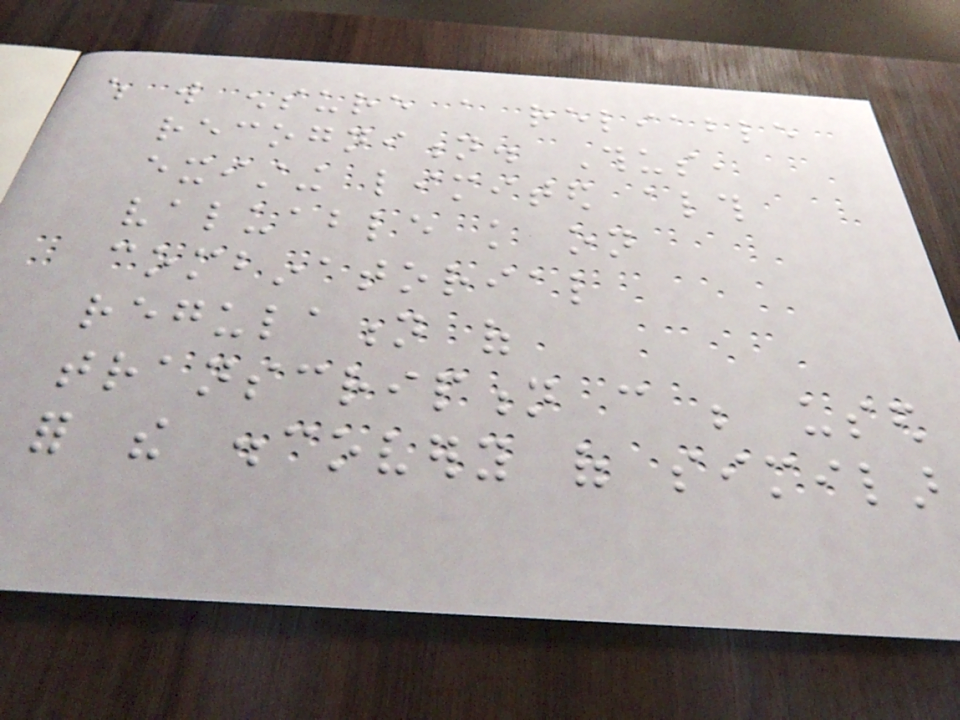which will ensure a reliable
recognition. Thus,
existing limited although
valuable knowledge on
combinatorial
regulation of
transcription can be used
for the discovery of similar
